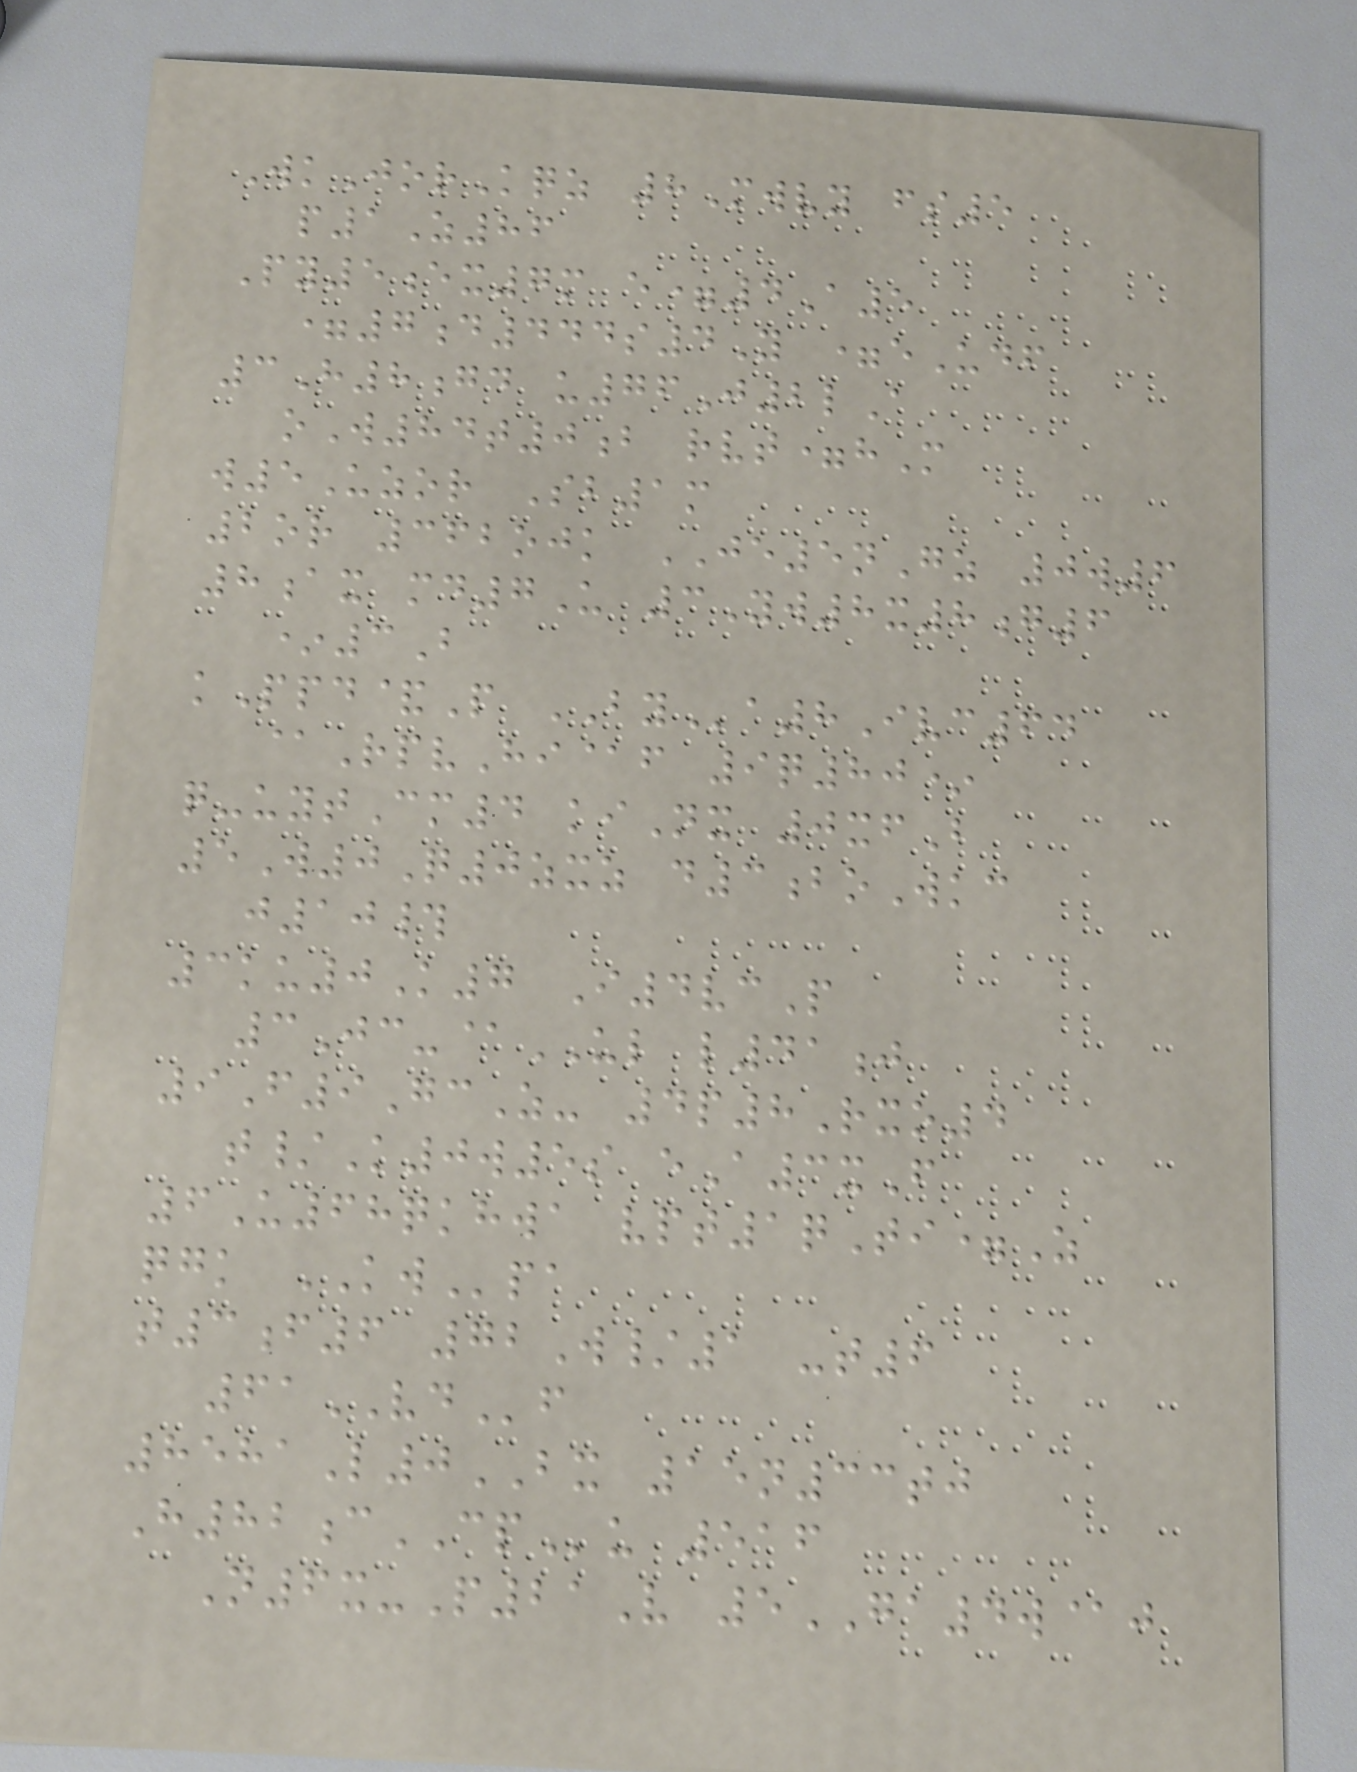WkJorKqz 8Mwvy fs5
p1Z86
Py5ex7m e=4A5
=7d444s4Y =eUdf
3H8gd u76J2lA
oW84t0b rvt=hM
w5Uzor Sb1m
2or 362ojk JE5nGz 0w6
8ax md7U 3Yw8x8g6
*3B
kPpd&P BYa8Ivc64
@RpvHi@f 9q80*
q-uytCm4 kiNx 0xfB
5W0Q0zxz d3boWkc
j10#
3ku0K7 I4vcP
3Jc-@UL l41j
9F9GcZ- 4p8Rxo4
t/K0w5s eA3xF
6U68qkhwa vpt1qTi=Z
qgk KWpa
t3f6 72W/1 -t6
61VDf
8581L0BX 15n33tj
H82cCPu 516
N6x-P21V 5GA4w@j
